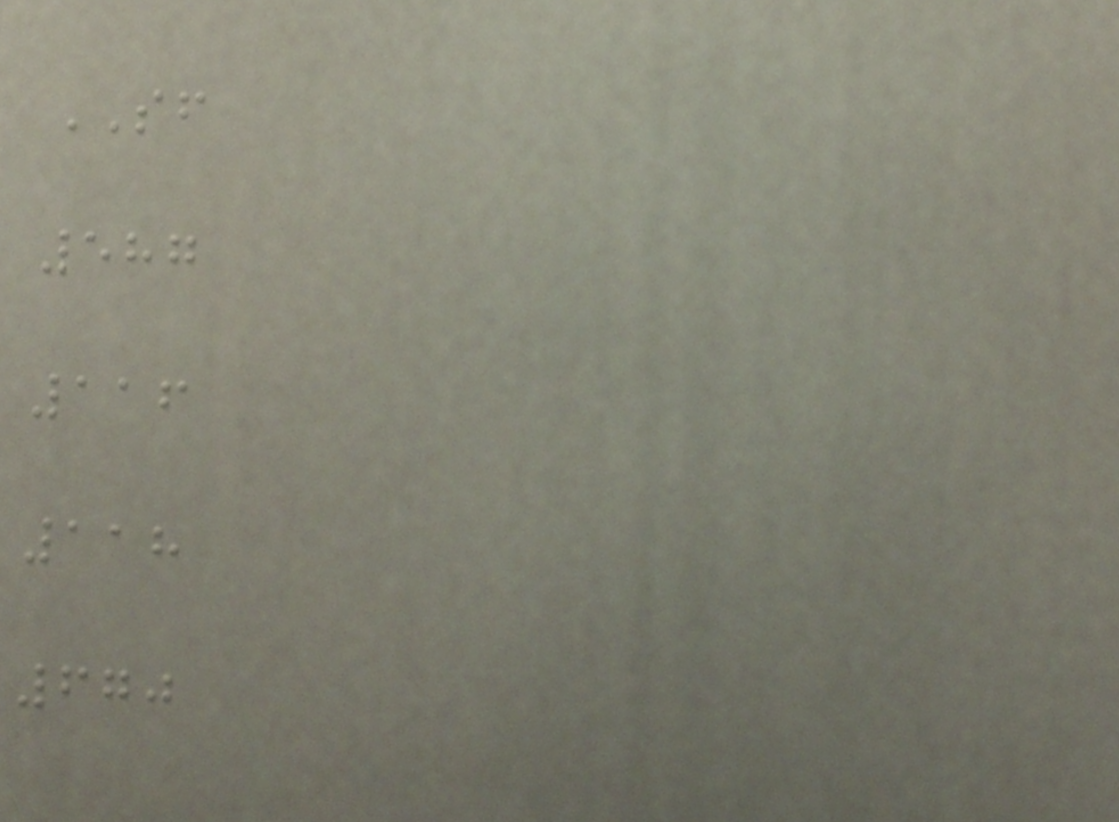SF
587
116
118
670
